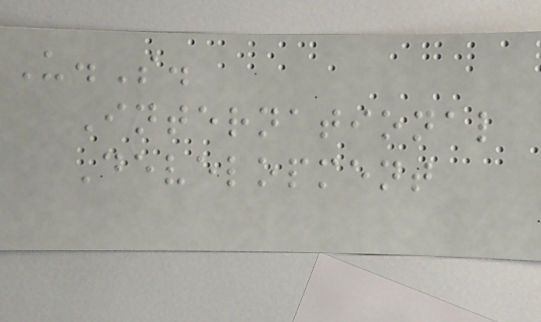U.S.
International
Development
